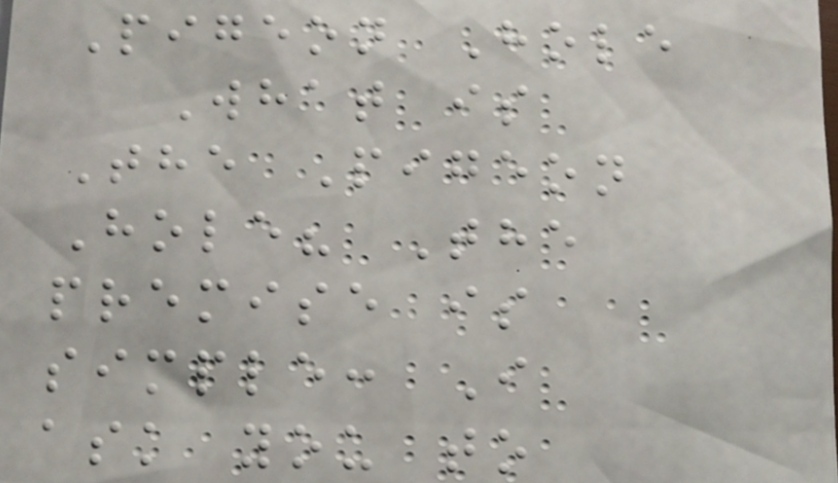Pigeon Hole
What is
The Pigeon
Hole? The
premise is
simple: I
ask you to
